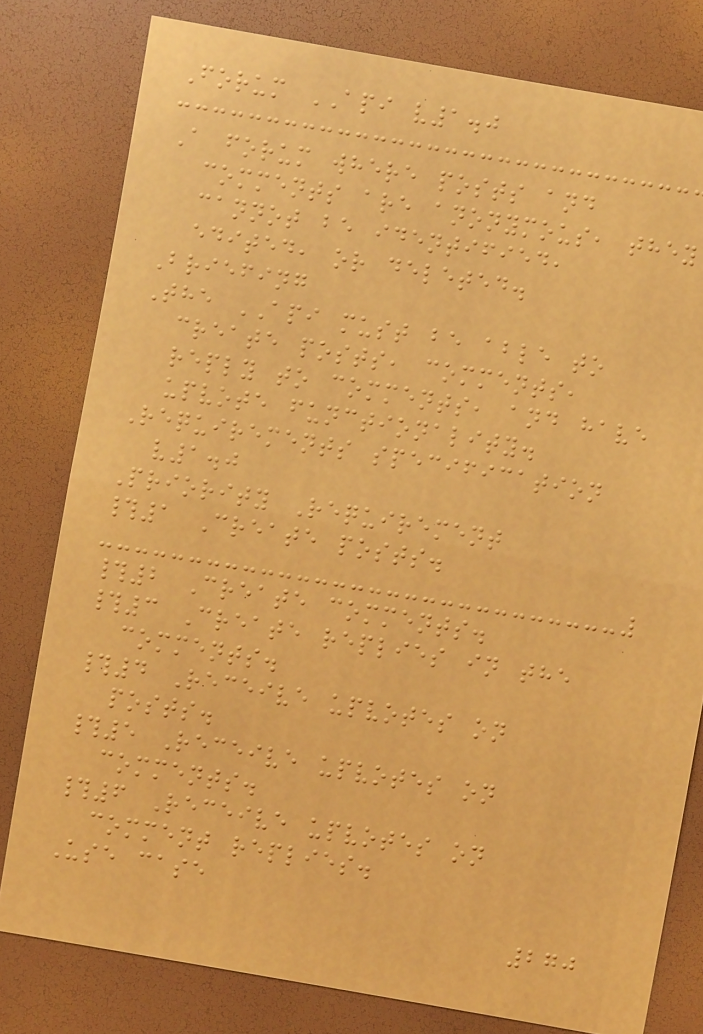Forum API v1.0
A forum where posts and
comments are anonymous, they
cannot be identified,
edited, or deleted.
Briefing
The API must be able to
create posts, comments,
reply to comments, and have
upvote functionality.
Requirements specification
v1.0
Priority Requirement
#1 Create posts.
#2 Create comments.
#3 Create replies in the
comments.
#4 Receive upvotes on
posts.
#5 Receive upvotes on
comments.
#6 Receive upvotes on
comment replies.
Use case
270
